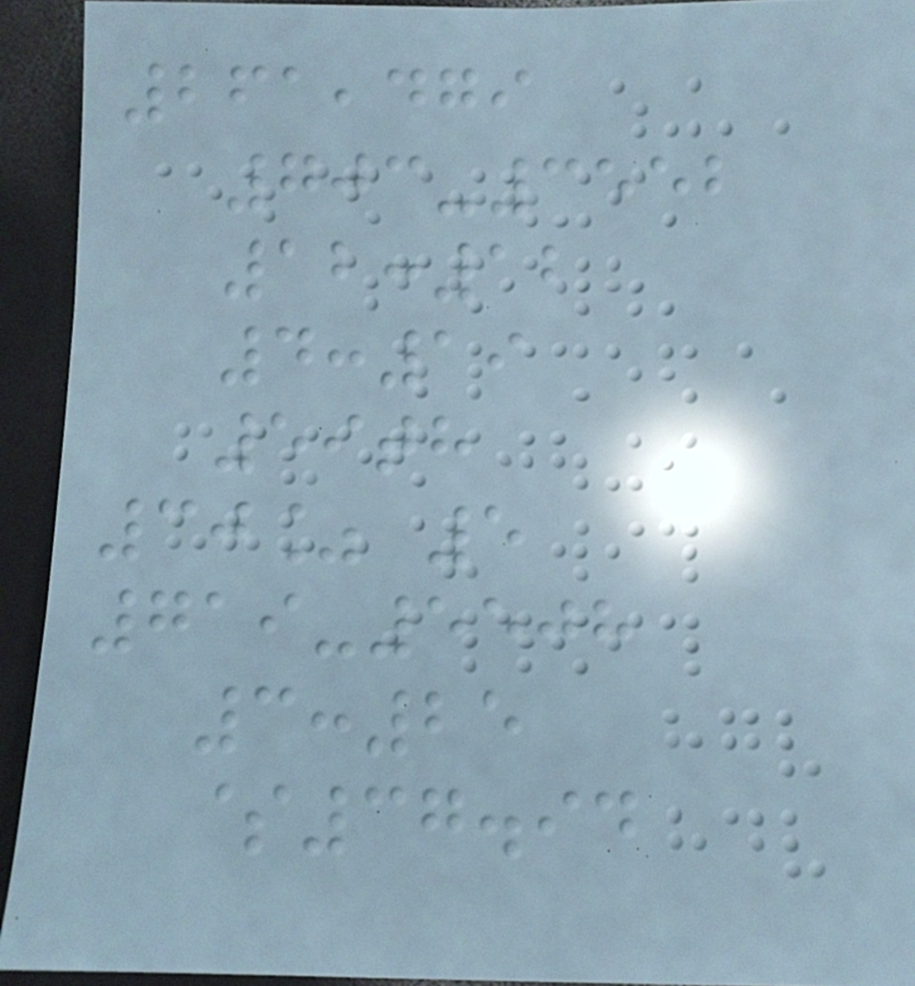261,479
703-3552
12:12
4:19
59th
30% 5
719-5508
3:25
$37.94
